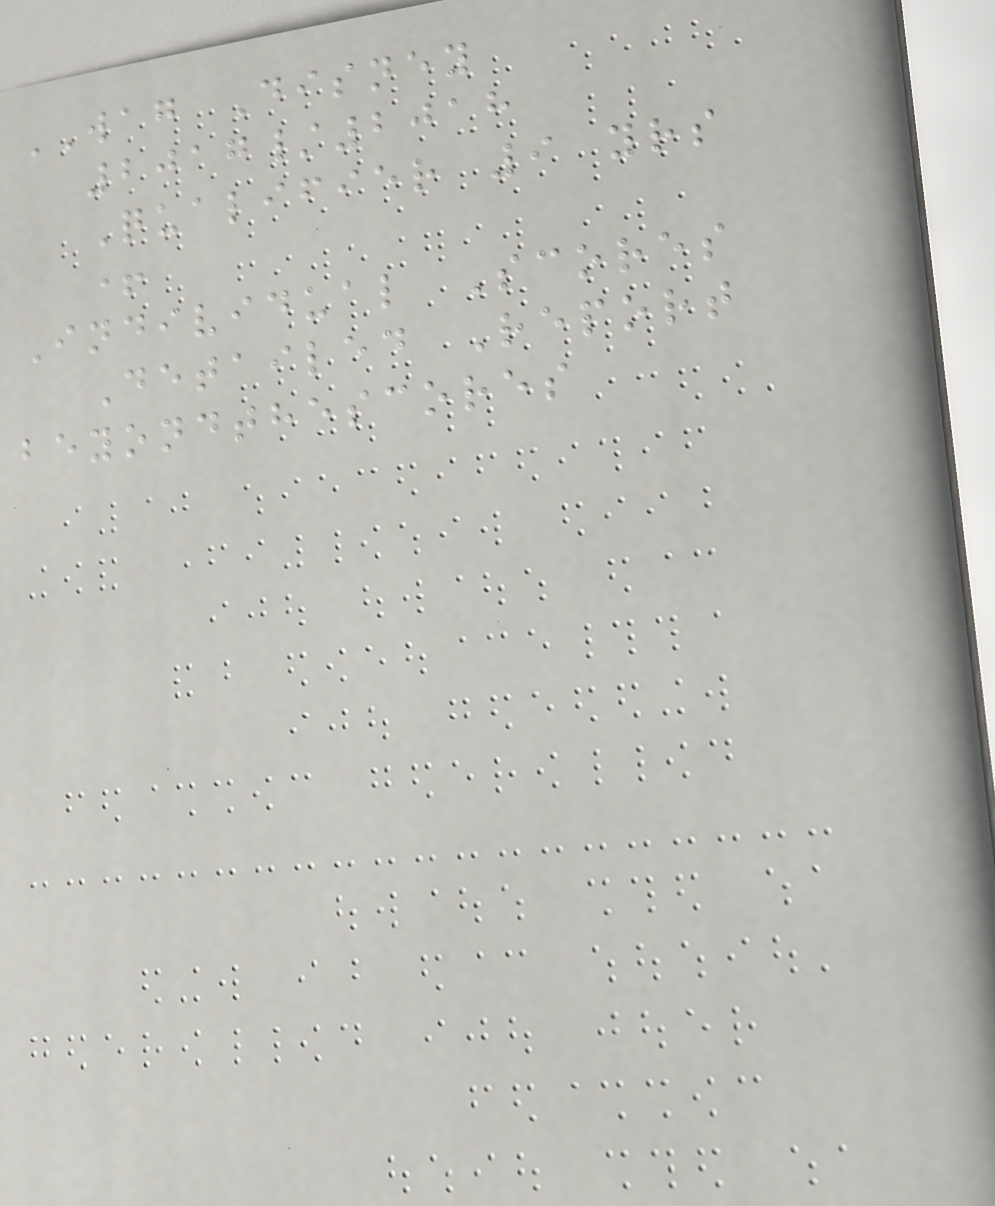WAG Disney
2017/2018
Qualifier 9 yrs
+
Individual Scores
Detailed Report
beyondthescores
